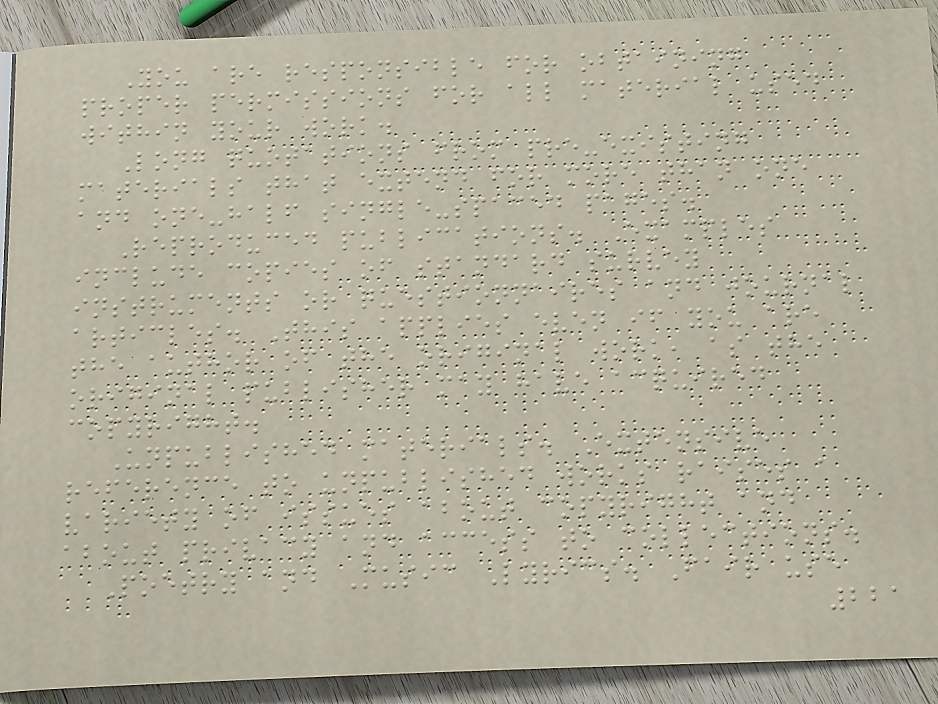You are responsible for obtaining
proper permissions for all material used
within your work.
Long quotations from pre-existing
materials that extend for more than one
and one-half single-spaced pages.
Reproduced publications. Examples
include copies of standard survey
instruments or questionnaires and journal
articles. This applies even if you are
the author of the original work, as the
original publisher may have acquired
copyright.
Unpublished materials. Extensive
reference to unpublished works raises a
variety of issues about copyright and
about privacy and access to collections.
Poetry and Music Lyrics. Fair use
221
